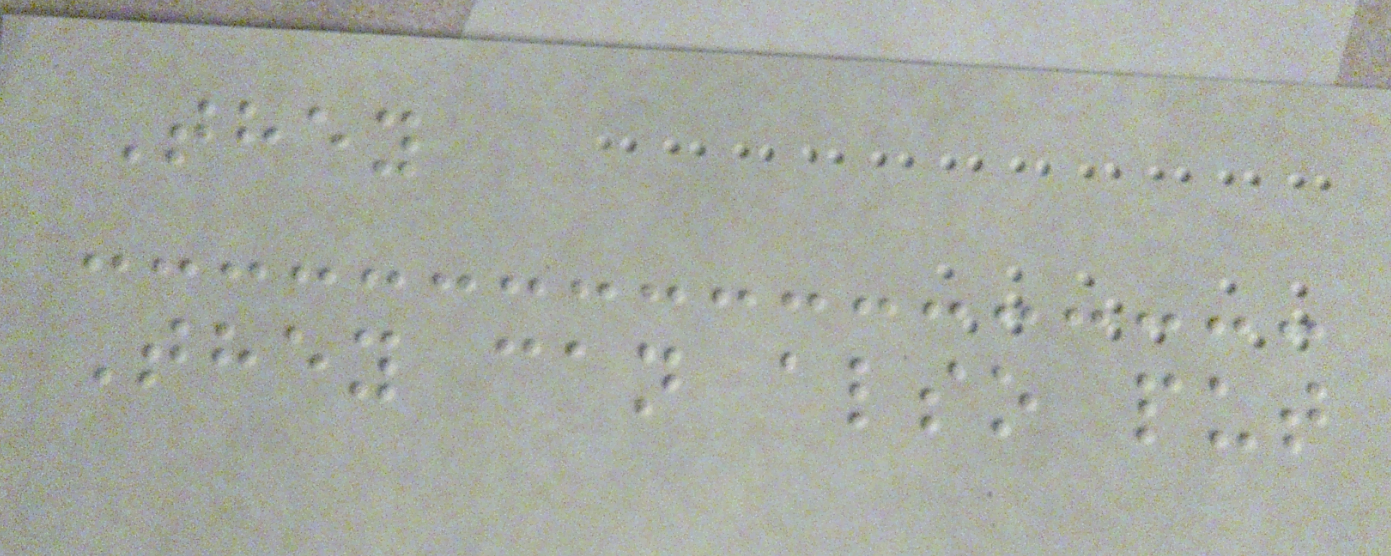They
They can also put
